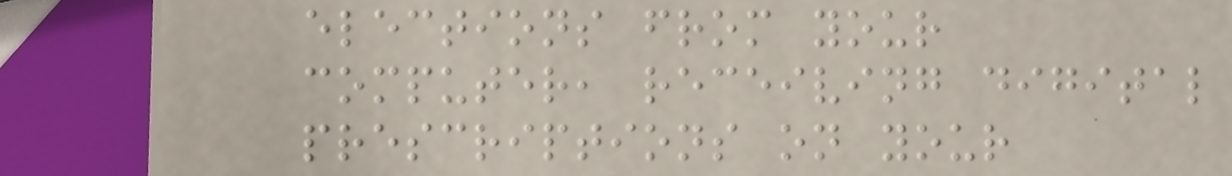elections from your
computer, receiving digital
prescriptions on your
